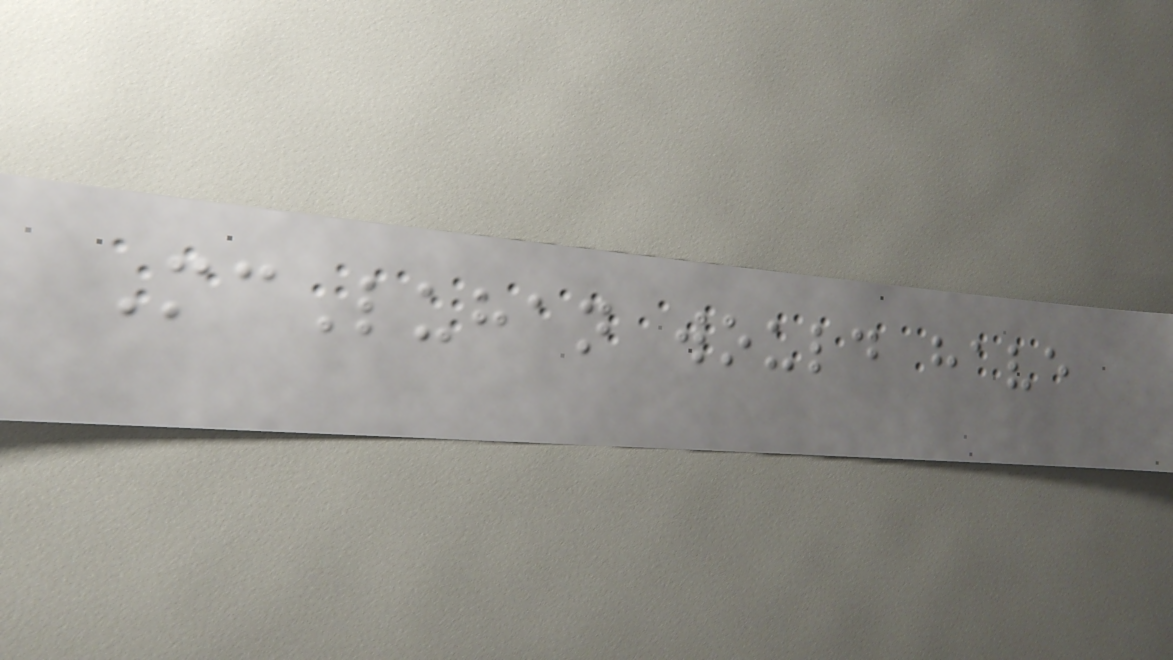McLuhan would have
